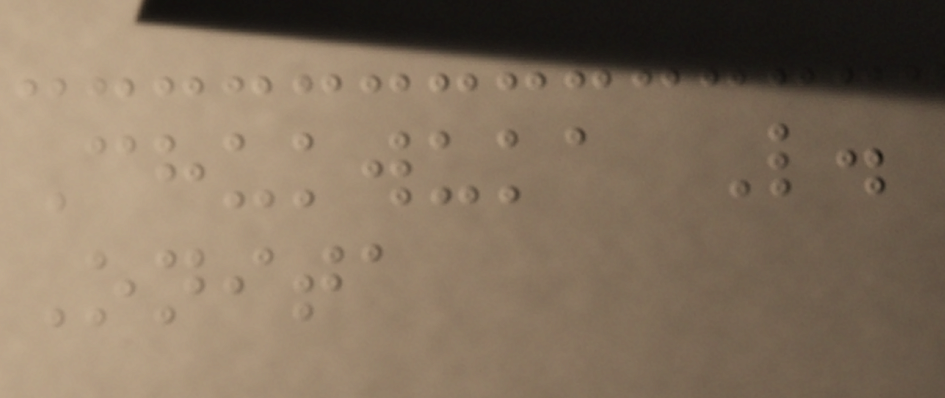Chukwuka L.
Onita
